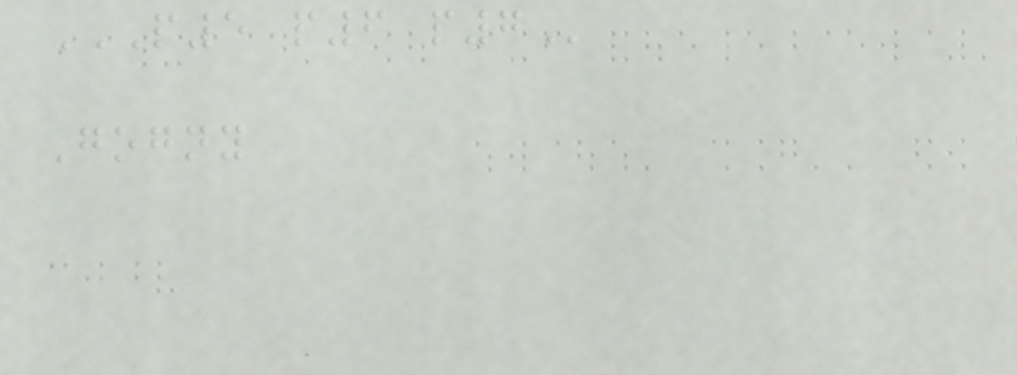P5 P6 P7
Gogny
